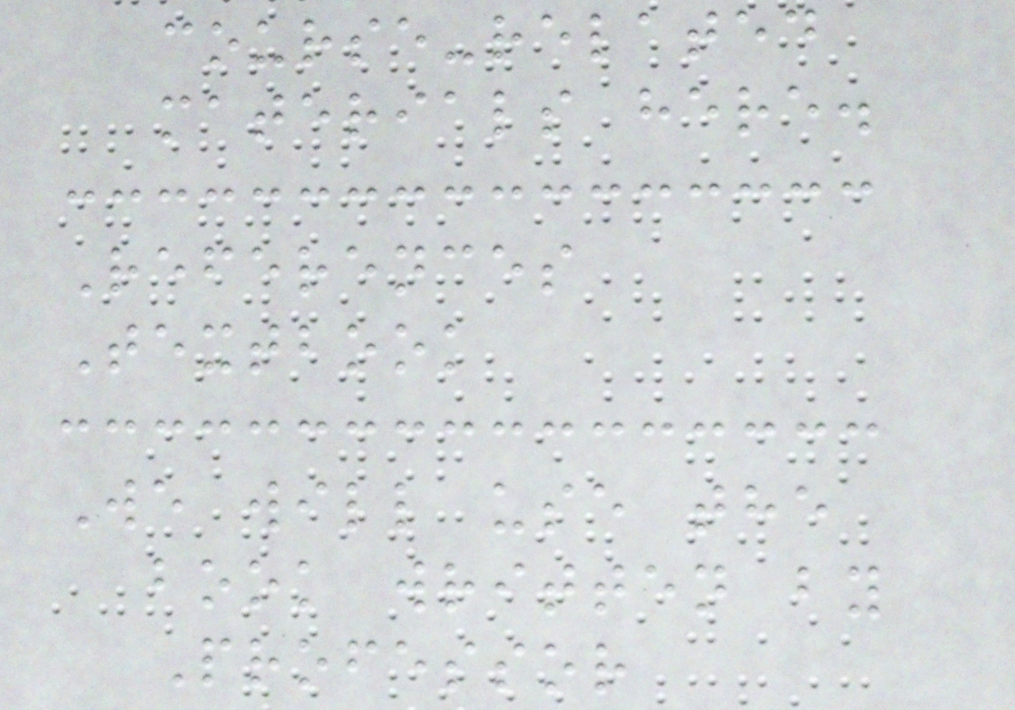course-related
materials here.
References
Textbook
We will use the
book written by
Professor
